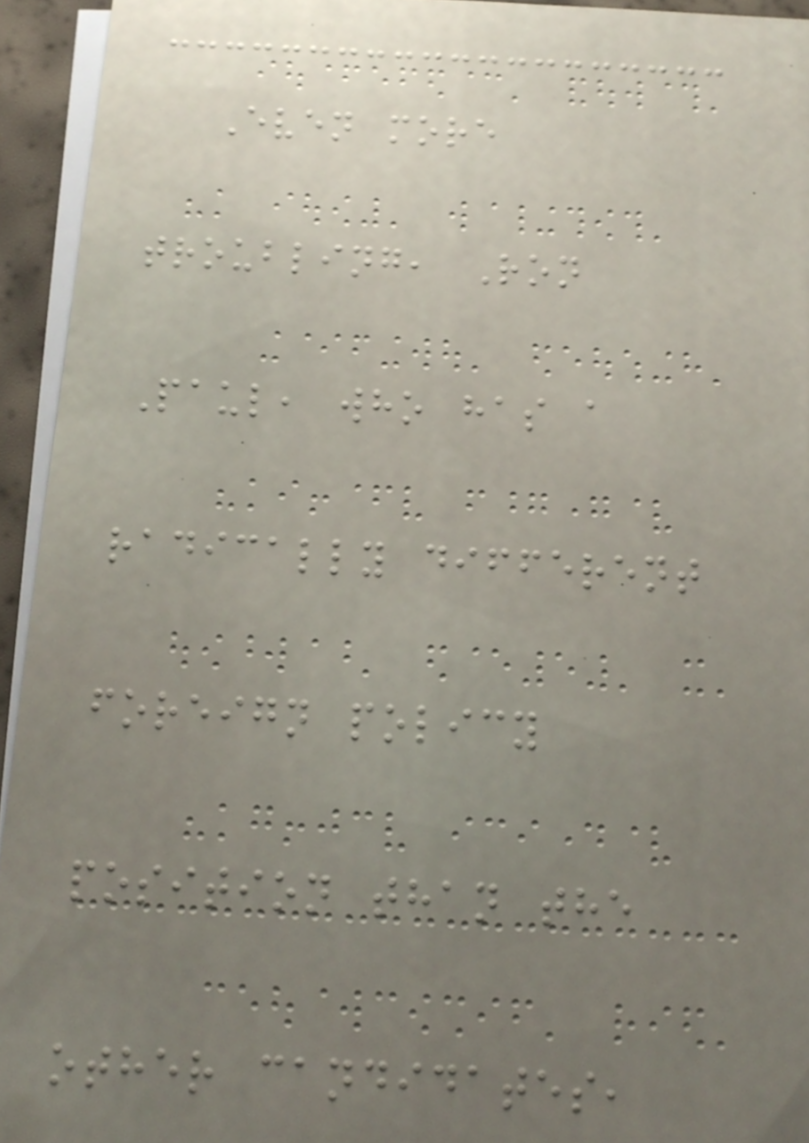Even more
troubling, Ron
Paul, who has a
radically different
foreign policy
position than the
other candidates,
